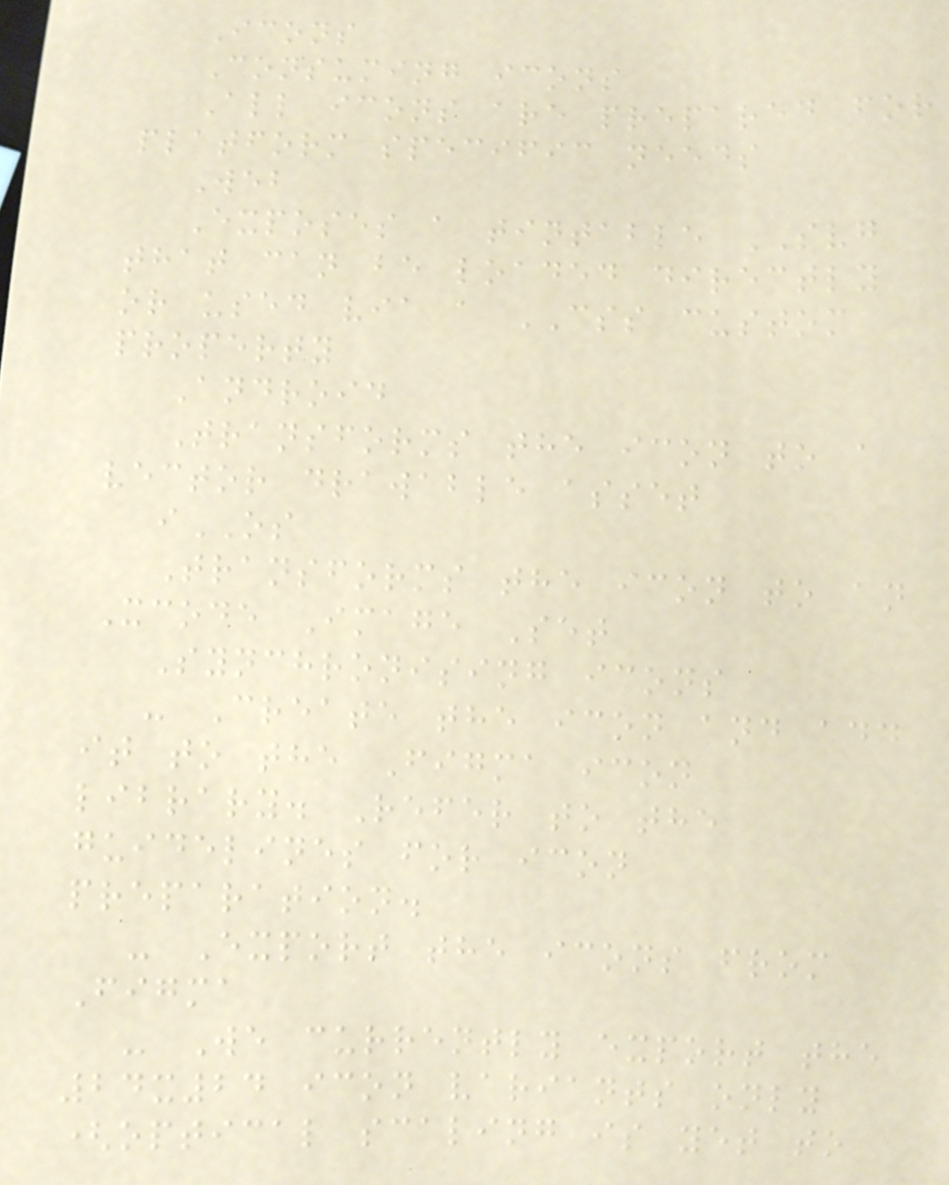Icons
Consuming icons
All icons are prepared for
platform specific needs
Web
Exposes a tintable SVG
that can be loaded directly
or used via a CSS custom
property
Android
Transforms the icon to a
vector drawable asset
iOS
Transforms the icon to an
Xcode Image Set
Synchronising icons
- Create the icon and add
it to the Figma icon
library. Refer to the
guidelines for icon
preparation.
- Export the icons from
Figma
- We currently export the
24x24 icon variants only
(optical scaling is yet to
